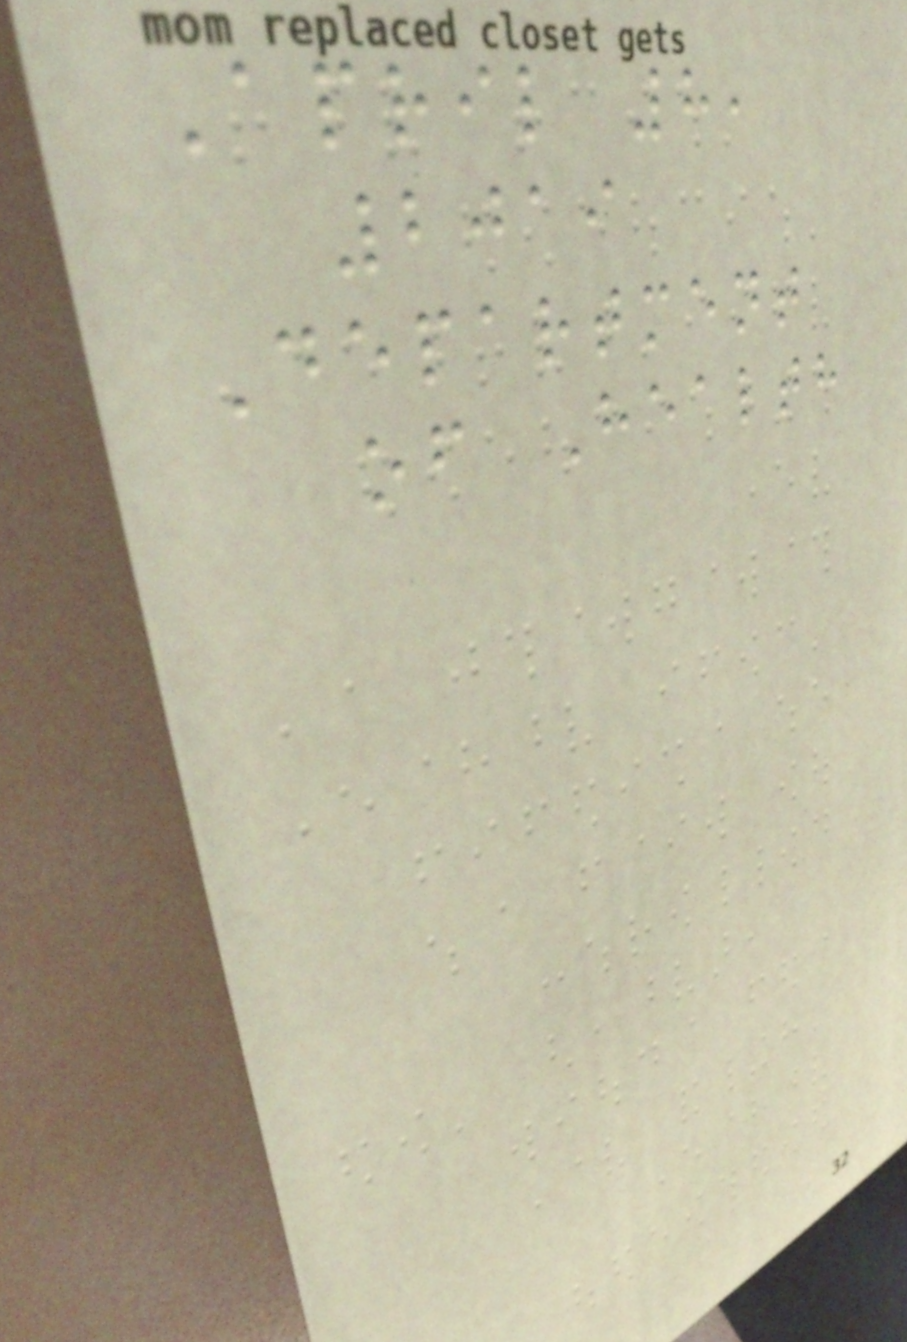April 8,
2019
Department
of Health
